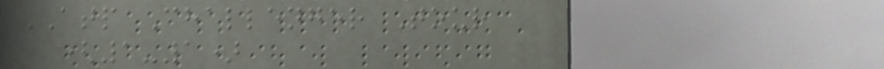ATP Challenger Tour
(1-1)
